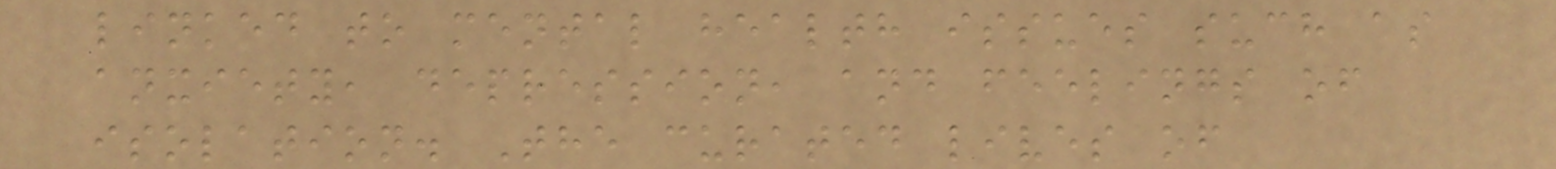linked to mental health issues such as
anxiety, depression, and feelings of
isolation. The curated lives of
